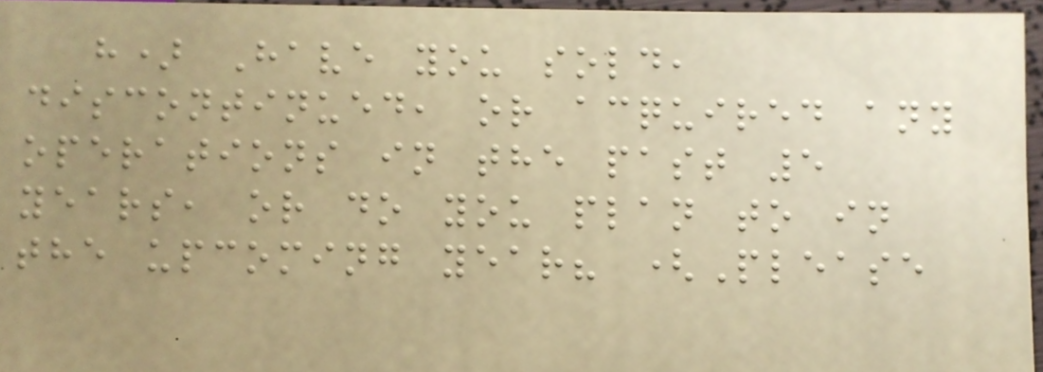h) Have you sold,
discontinued, or acquired any
operations in the past 5
years, or do you plan to in
the upcoming year? (Please
